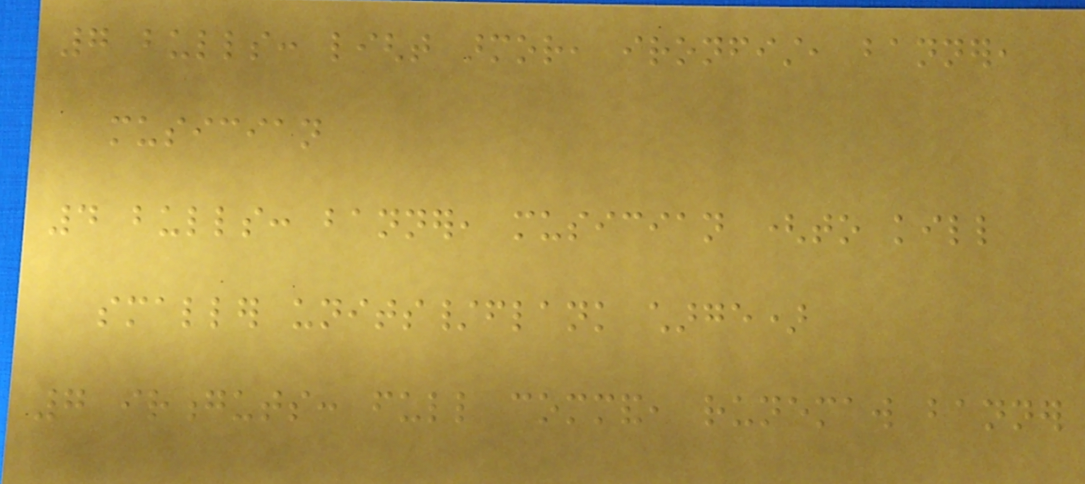7 bulls: light armor, ironfist, banner,
musician
4 bulls: banner, musician (to kill
smaller units/flank charge)
7 ironguts: full command, runemaw banner
